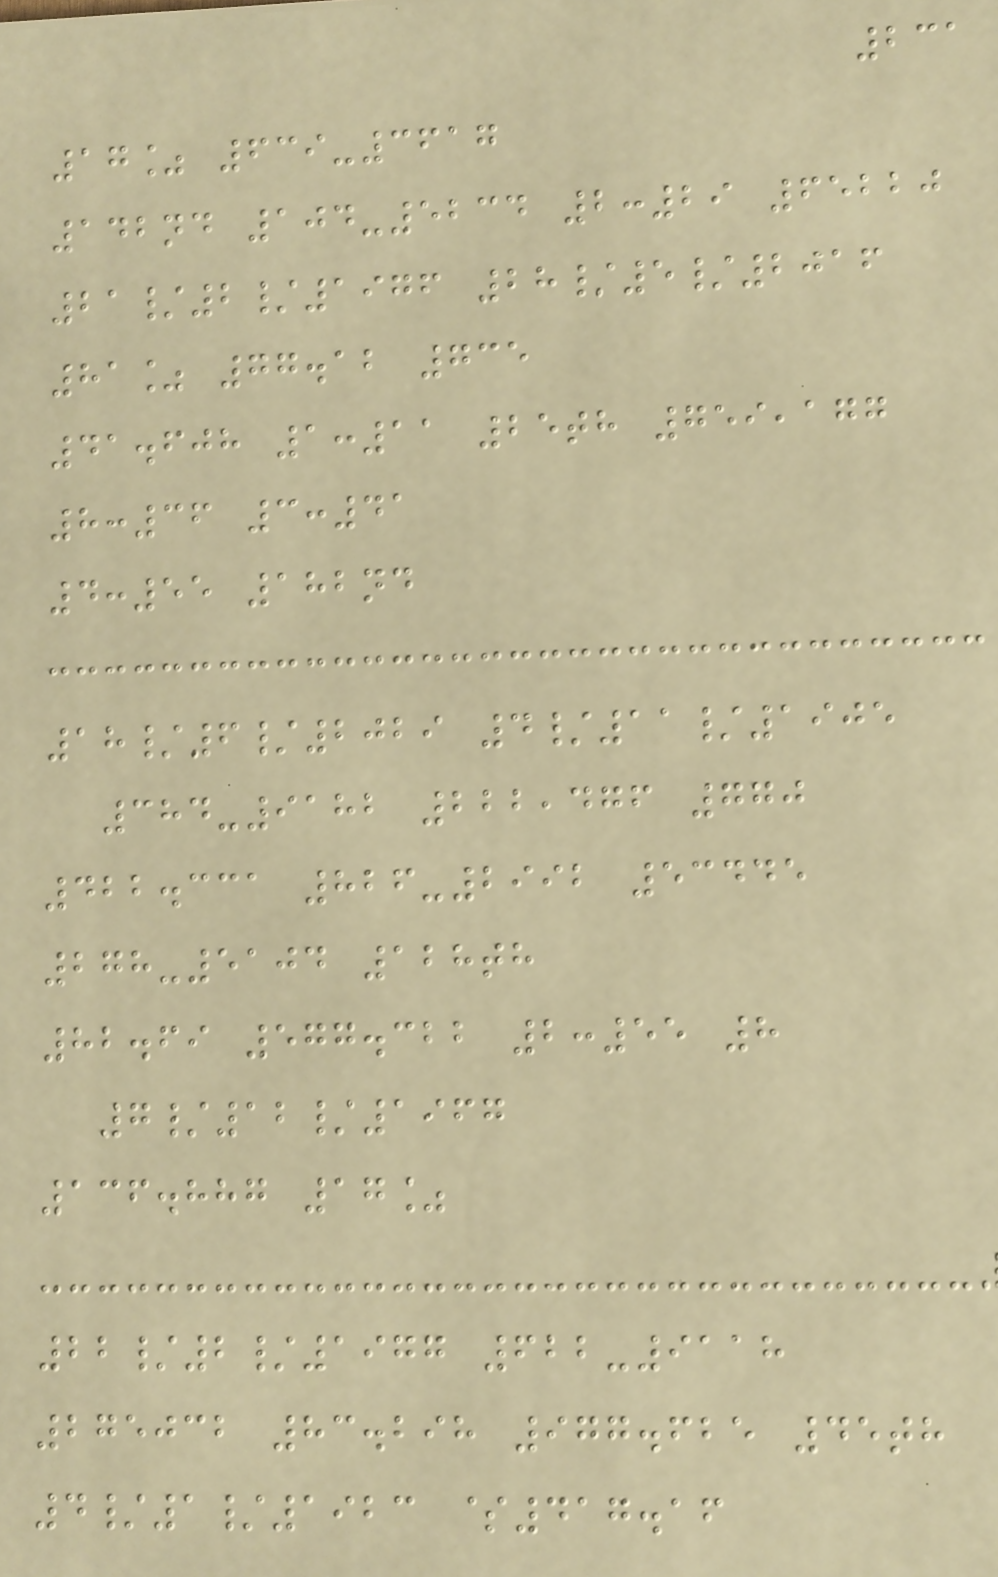231
17% 639-3617
142nd 104-5234 2:29 65220
21/2/1976 28/5/2016
81% 77.12 735
41.608 1:11 25th 759,177
8:36 3:41
4:55 182nd
18/6/2029 4/11/1905
384-9182 222,476 770
422.331 826-2992 53445
278-5104 128th
82.69 577.322 2:55 8
7/12/1967
136.887 17%
22/2/1977 622-9118
275032 83.298 977.625 45th
4/1/1923 $417.16
